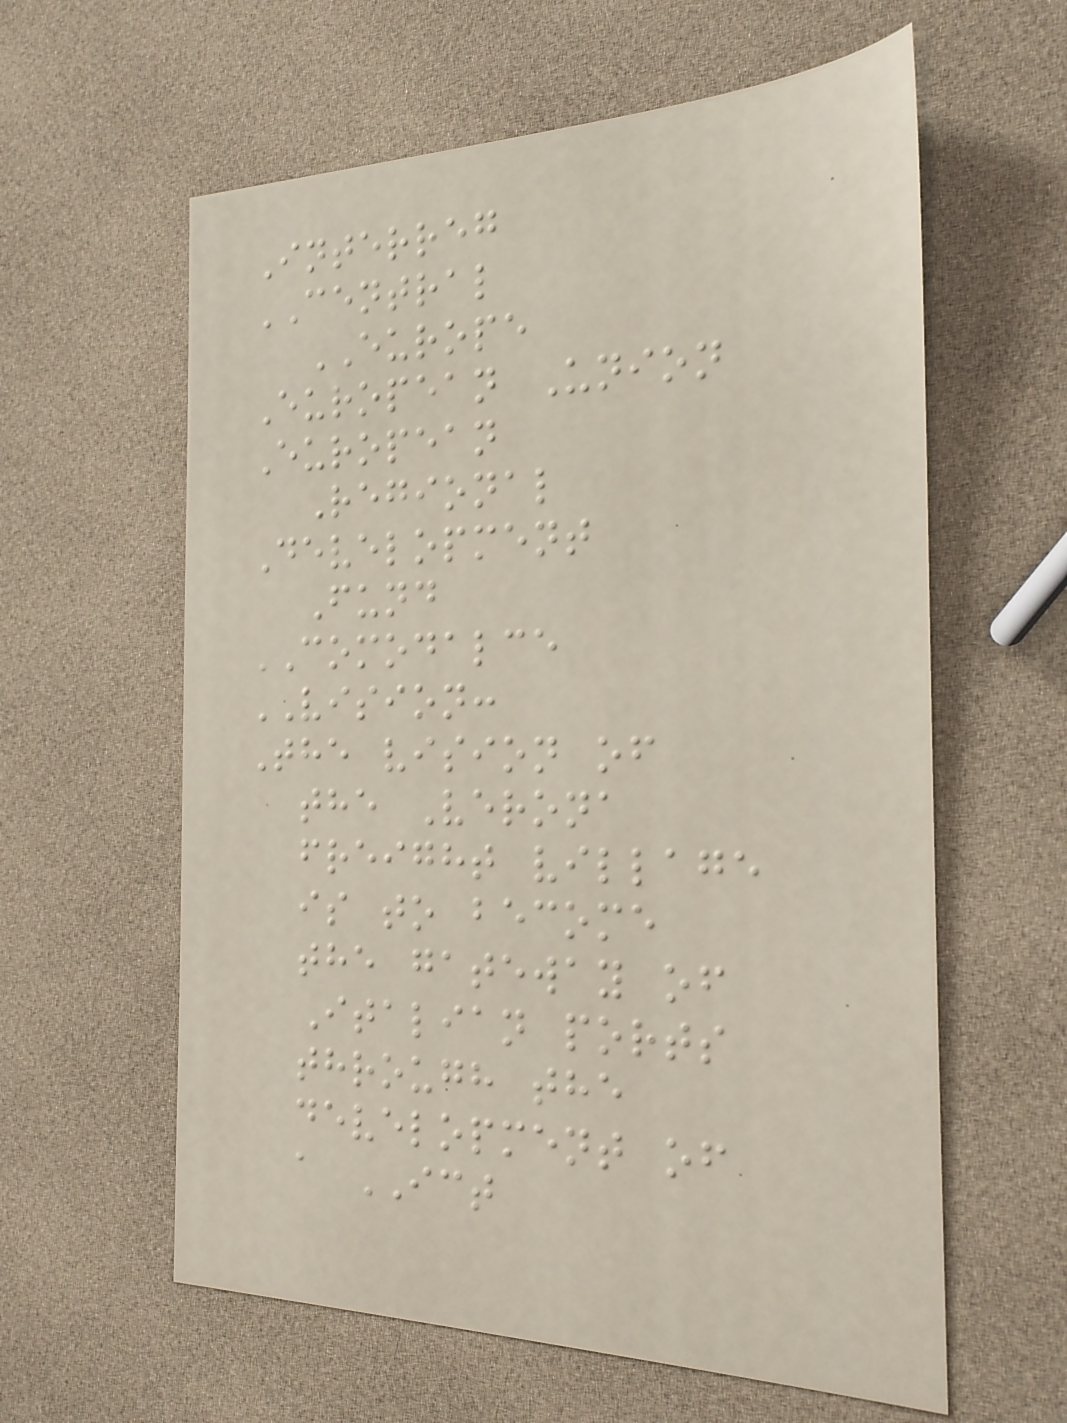Interreg
CENTRAL
EUROPE
European Union
European
Regional
Development
Fund
COMODALCE
VISION:
The vision of
the Verona
freight village
is to become
the gateway of
Italian ports
through the
development of
a ICT
